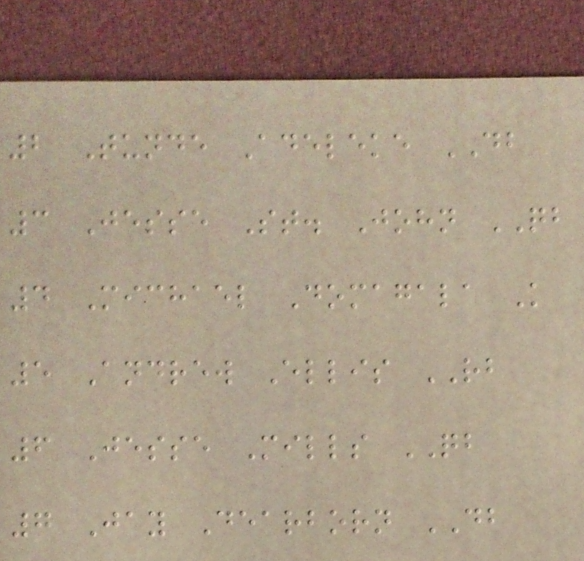2 Tunde Adeleke DB
3 Jesse St. John QB
4 Michael Domagala K
5 Andrew Ellis RB
6 Jesse Mills QB
7 Jay Dearborn DB
